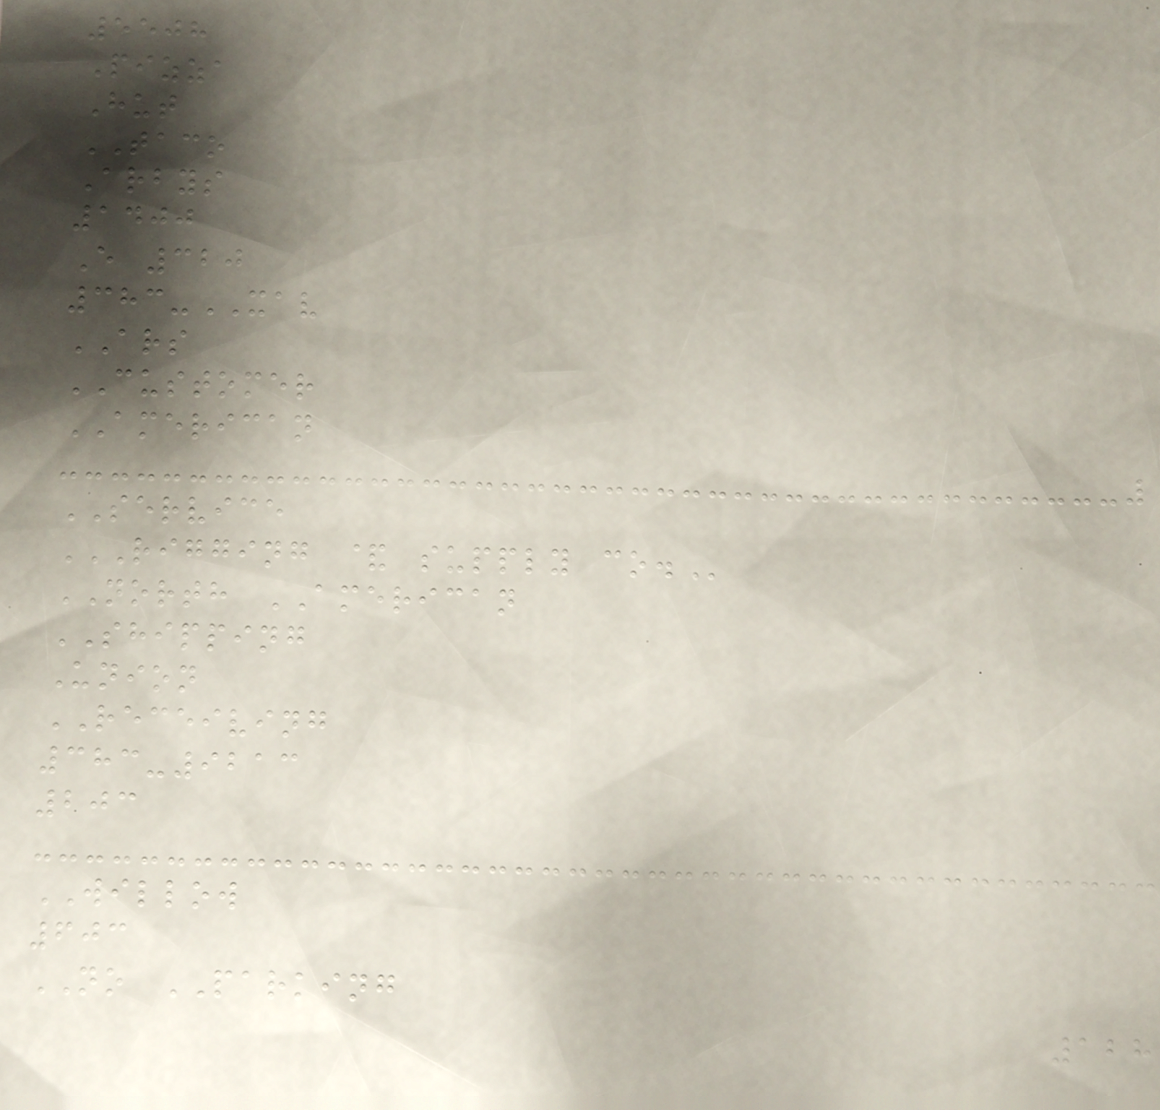5508
Pizza
Hut
TACO
Arbys
1400
E 320
383-XAV
ARS
CUSTOMER
AMERICAN
SERVICE
RIGGING & SUPPLY CO.
NORTH AMERICAN
SHIPPING
Union
RECEIVING
383-9213
203
WILLOW
603
NO PARKING
128
